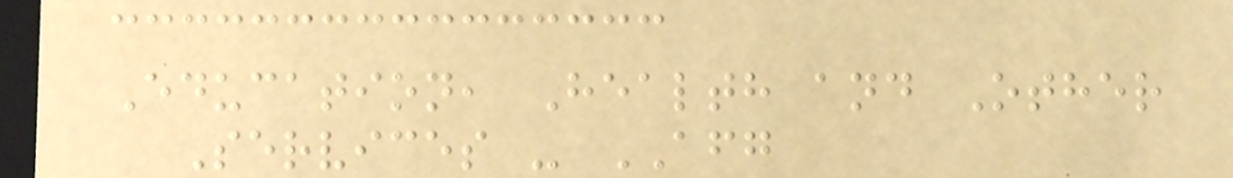Education, Health and Other
Services - AFG
